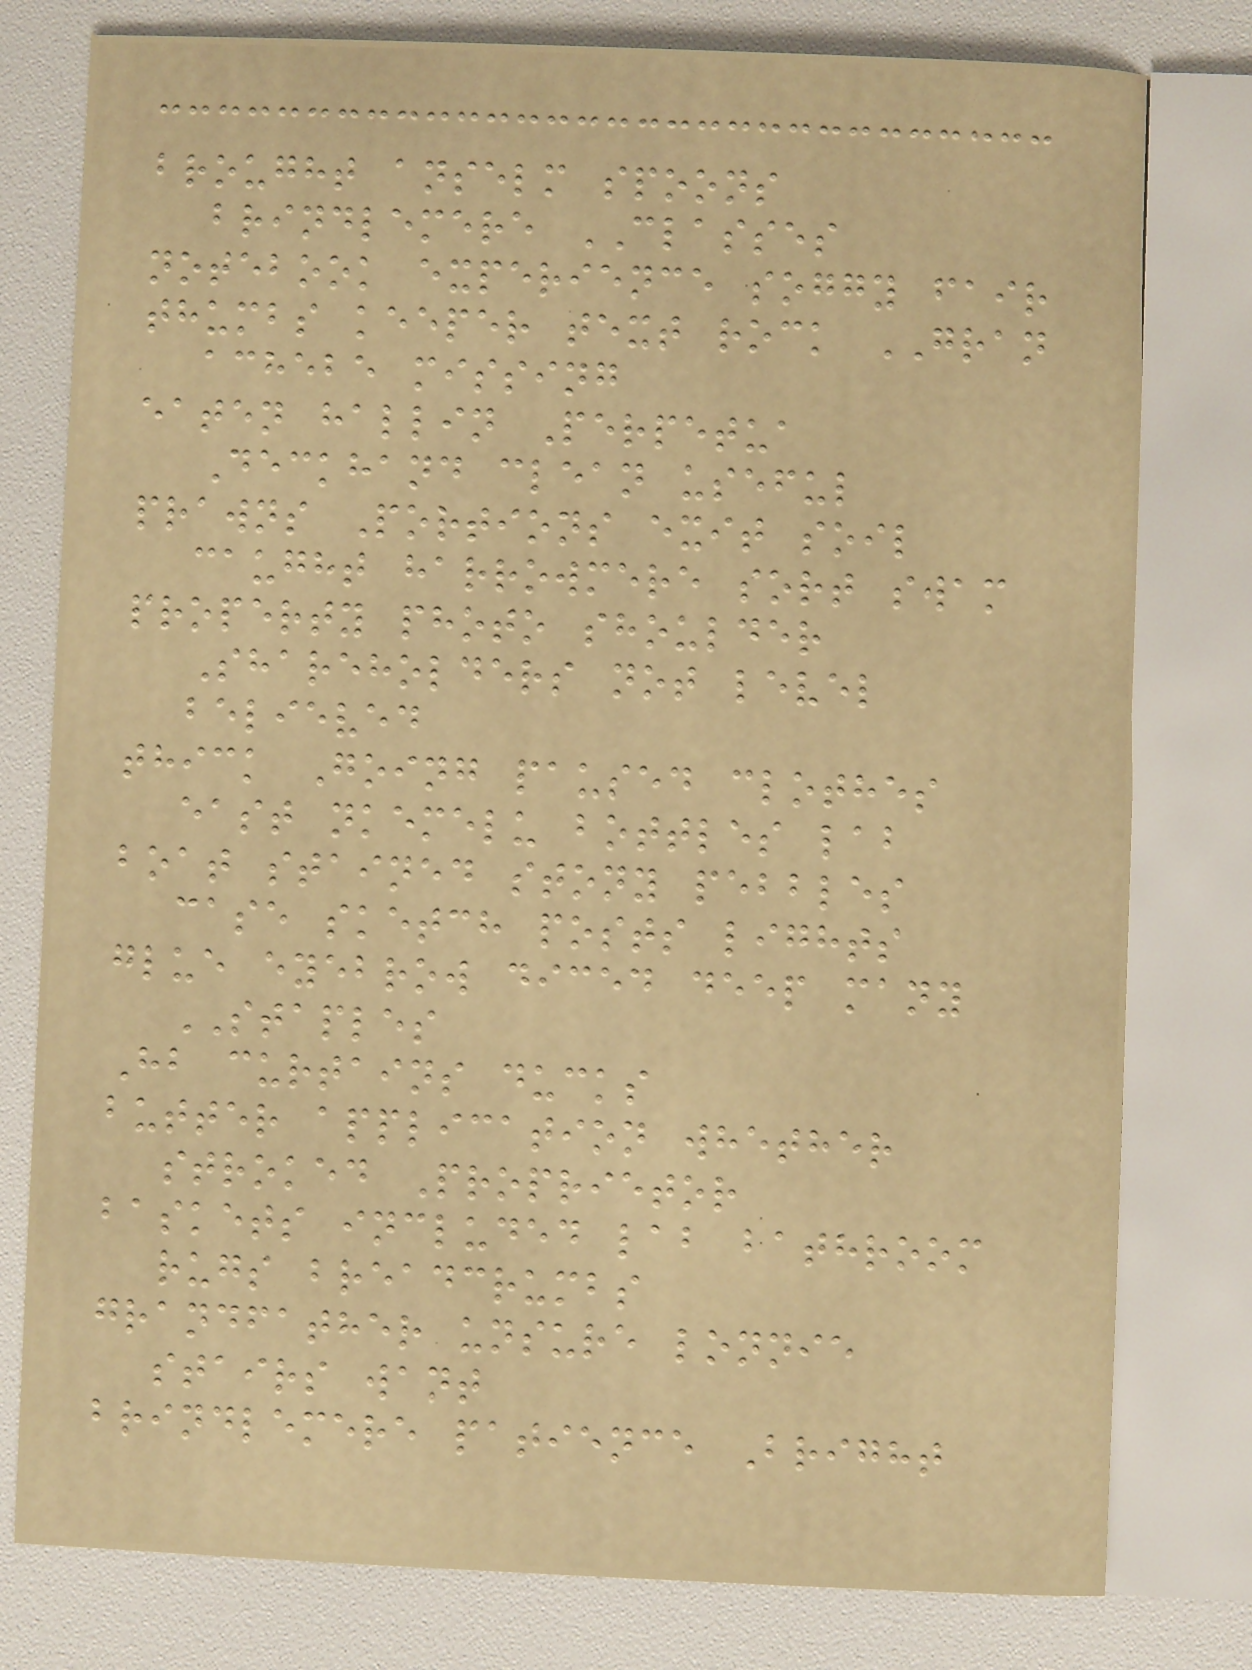brought anselm spoons
brindlemere CLASSES
notebook experience soggy fair
thumbs keeper text rock GRAN
achebe missing
eaten hallin Perpetua
Deckhand clean useful
prawns Portions exit soil
caught harrowmere sort swam
property photo shoulder
Shareholders not level
believed
thick Going paused clothes
east nkemelu bottles lab
boat stained stony pebbles
case sketch posts lights
glue eyebrow diced deep many
STAPLES
Hb curtains ducks
butter application whether
stroked Proprietor
baskets included lab bathroom
rugs breadcrumbs
grandfather unsure lonnie
stairs want
brindlemere patience Bright
